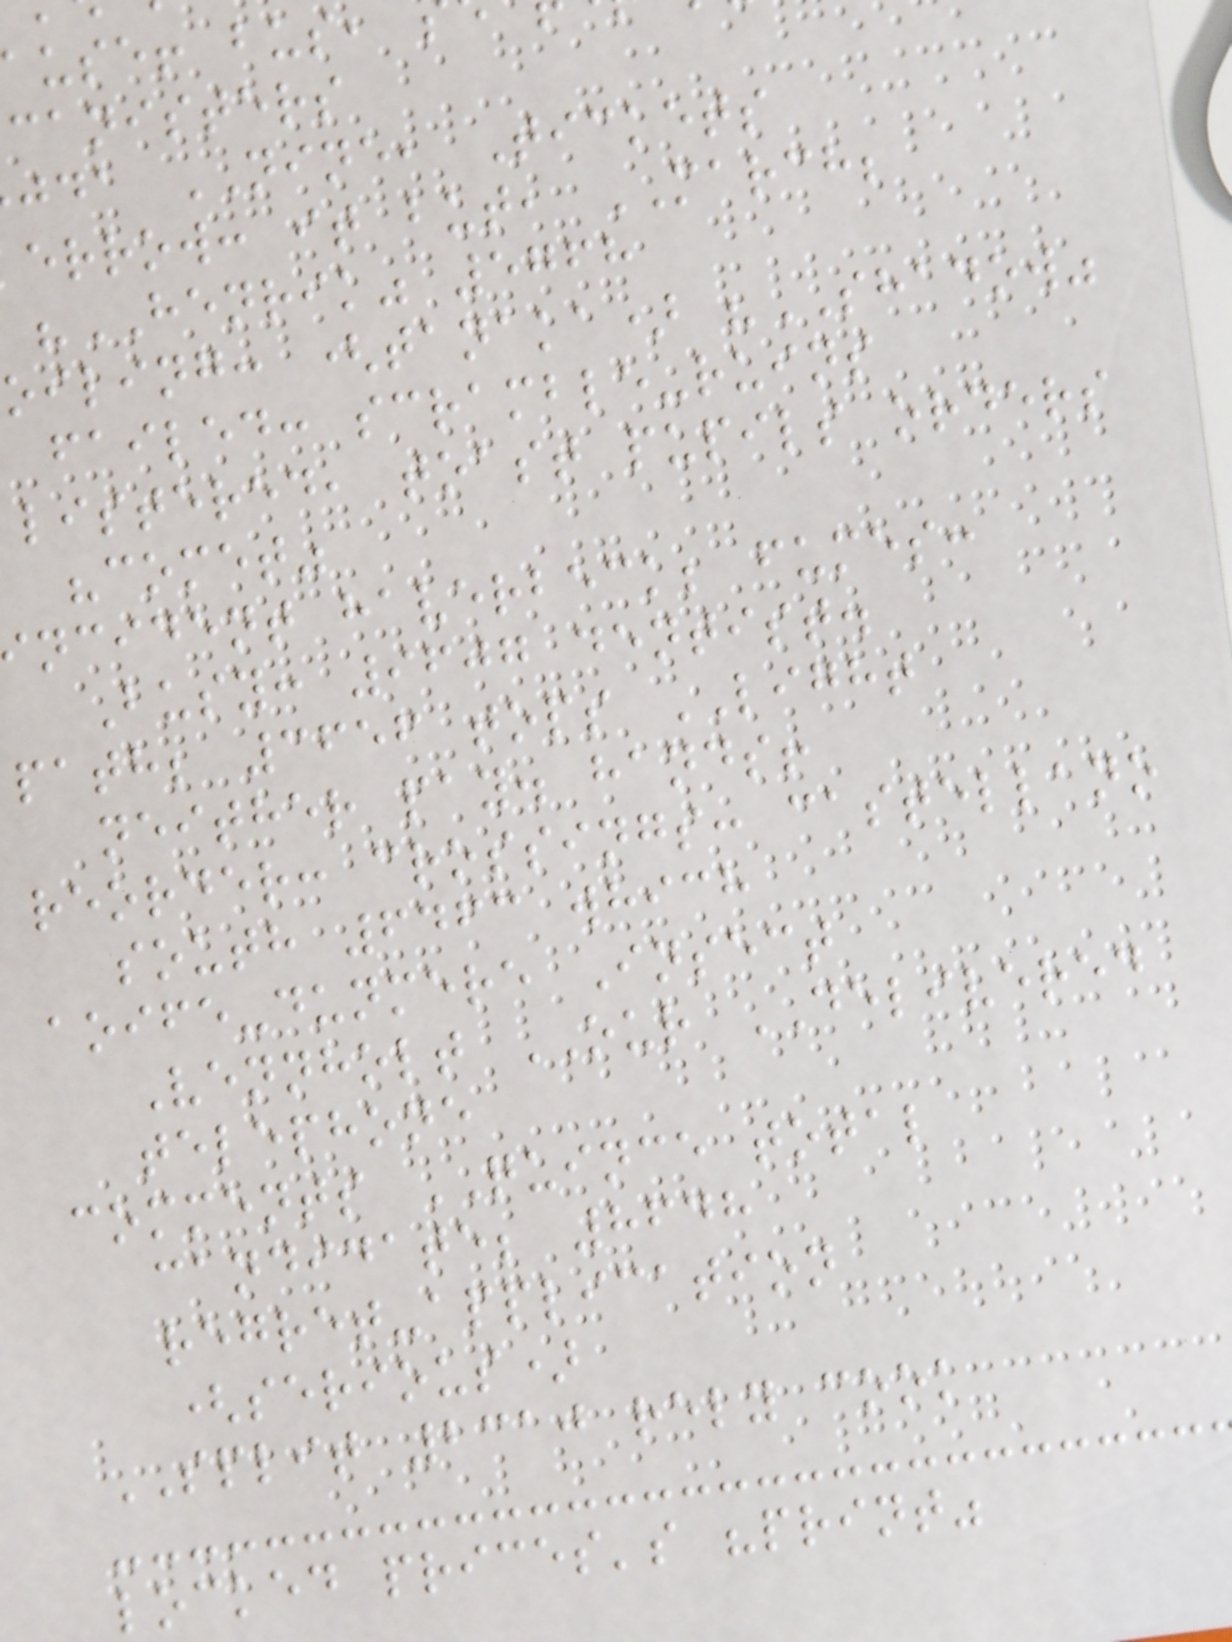ause! bus,
canisters
jda NINE, Tickets
errow: it but, MARCH;
"HENRIK" 5768
oiling: (tanaka) "SHADOW"
failed: scramble-ruins
listered, toast pupils orders
"comet"
ncident haverbeck; fumes:
Busy: 9607 dentist.
path; 3656 tops LIGHT
neither pay. hands!
reorder: crossings: castellano
south 6463 which
aoife-dunmere Insect
Vennholt OUR DELIVERED
telephone
comments QUINCE total
candidate; 8648
regret-application
(serious)
SPLIT 2310 rely cook
locked prices's "print"
